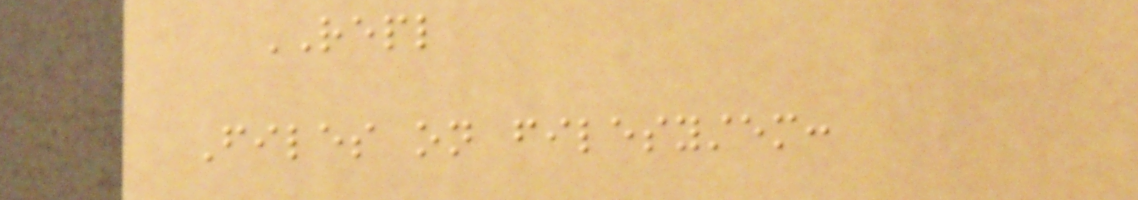REPL
Files on filesystem:
